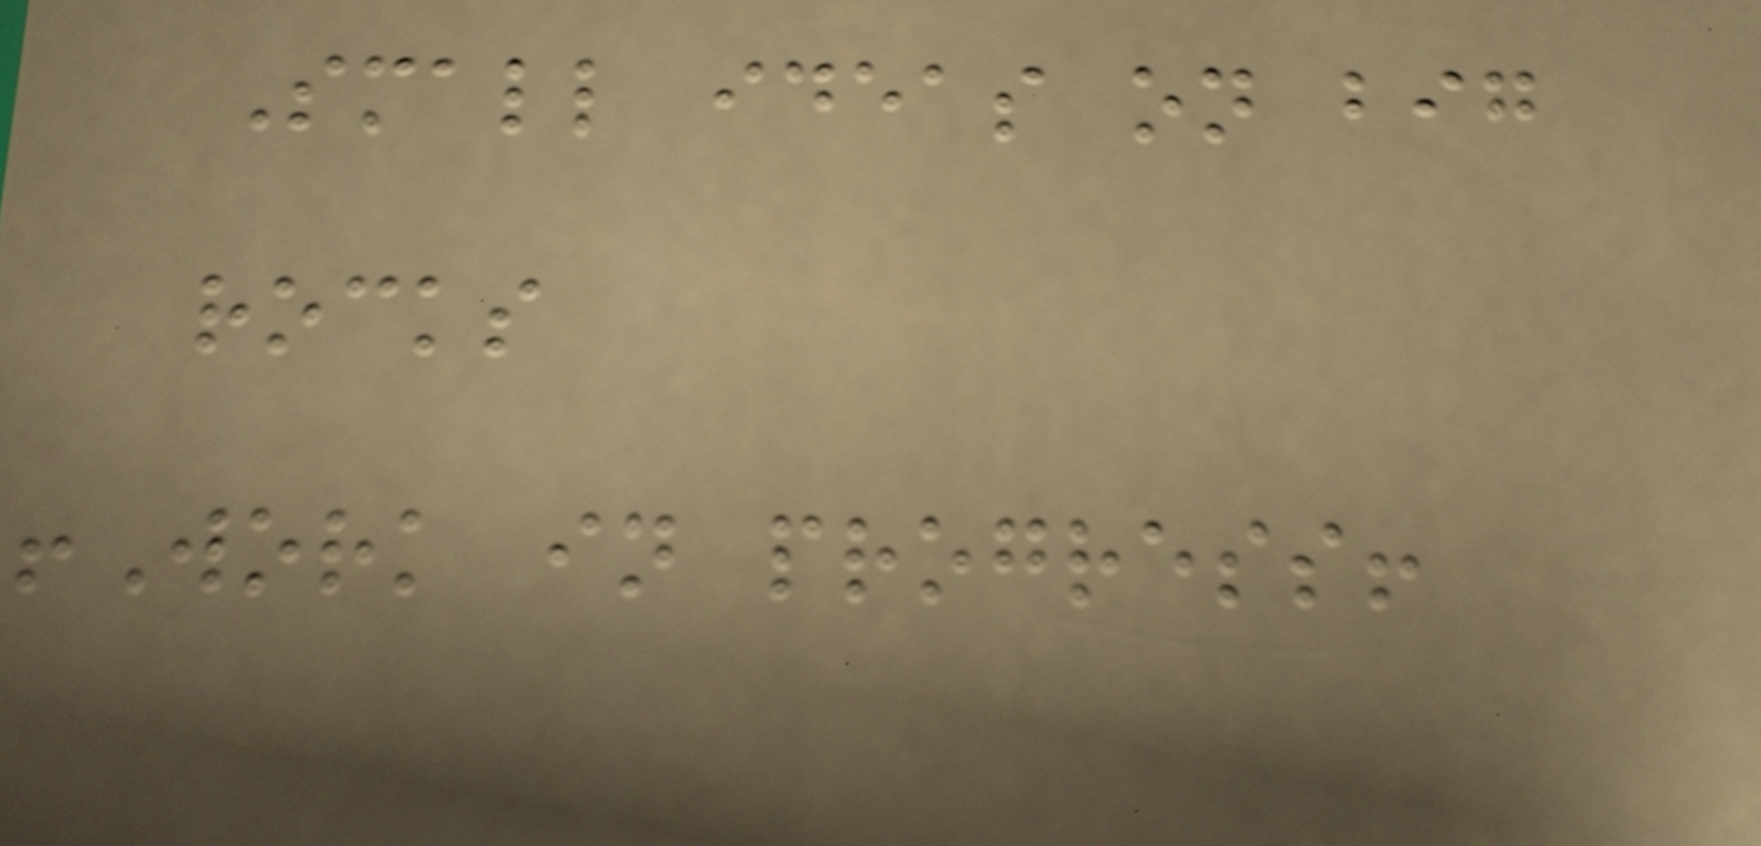Small ideas on big
rocks
!Work in progress!
